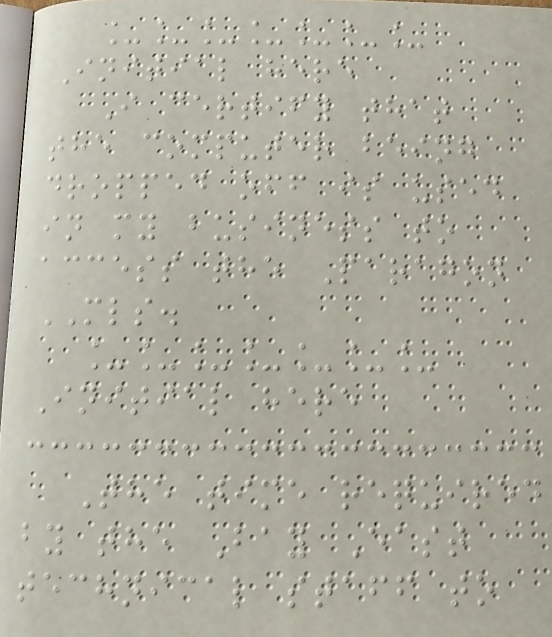_______
Initial here
I certify that
the computer being
dropped off is used
in my business to
access the Paragon
MLS.
_______
Initial here
The time required
by the Bay East
technical staff to
